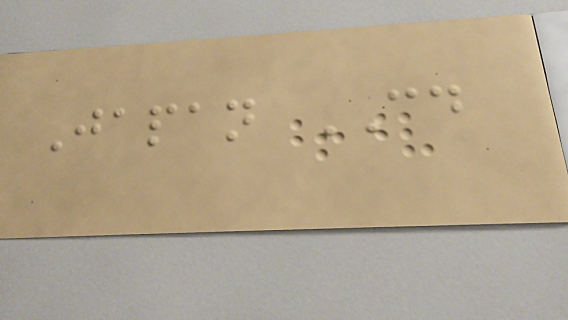Japan CD
